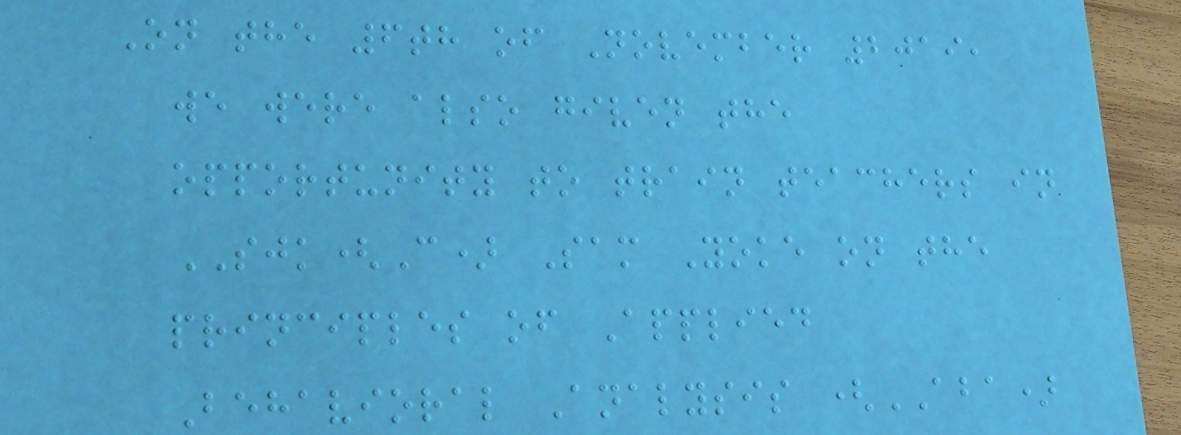On the 6th of November 2019,
we were also given the
opportunity to train teachers in
SJK(C) Sam Yoke on the
principles of Applied
Behavioral Analysis (ABA)
